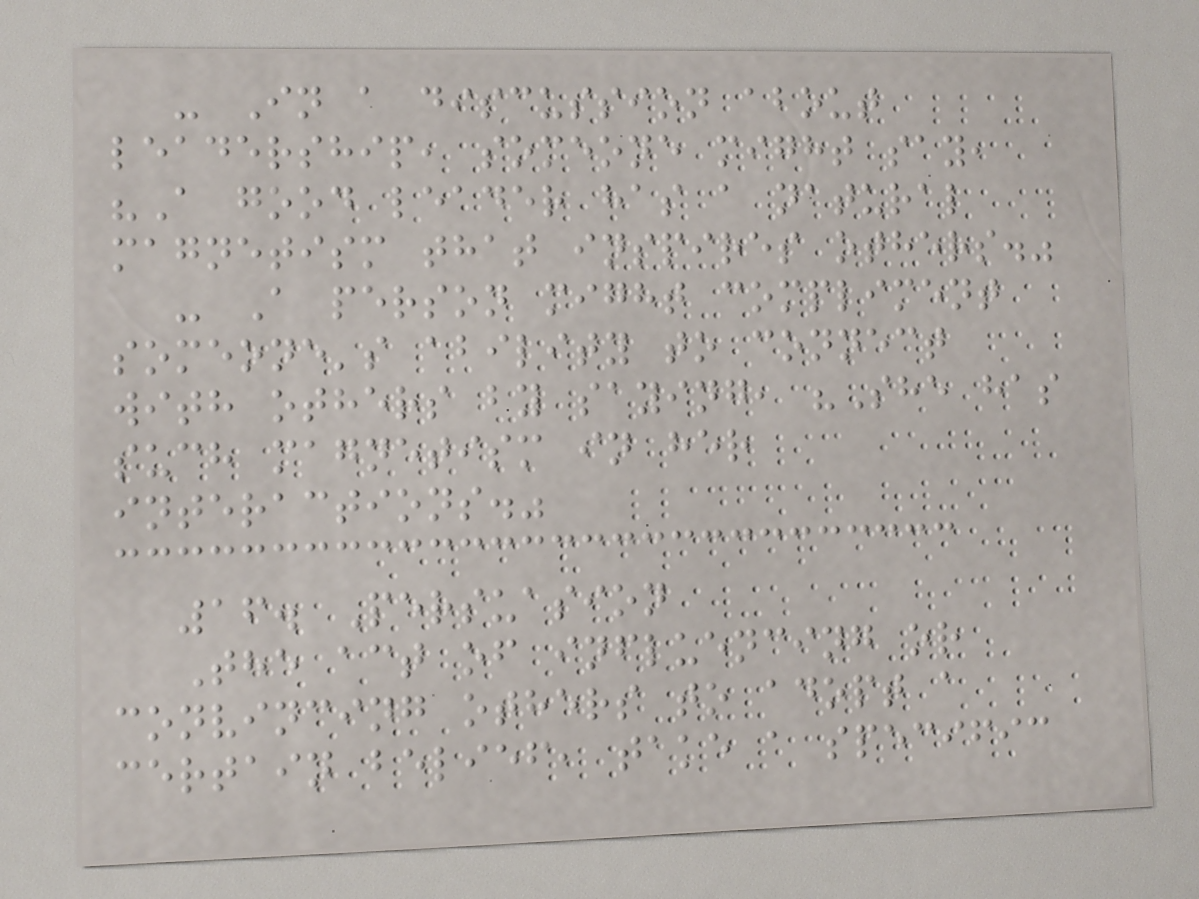- In a discussion about
leadership, someone might say,
"A good leader has a natural
magnetism that inspires others."
- A person might compliment
someone's ability to connect
with others by saying, "She has
such magnetism in her
interactions."
16. Persuasion
The act of influencing or
convincing others to adopt a
certain belief, take a specific
